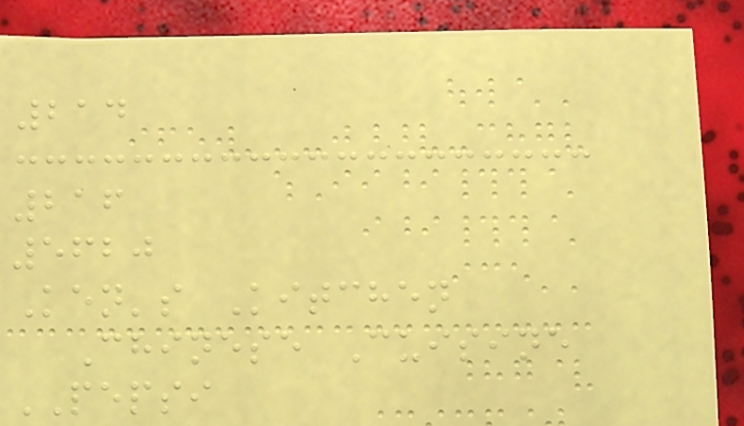214
216
5620
Ken's Kitchen
Chinese Cuisine
PEPSI
